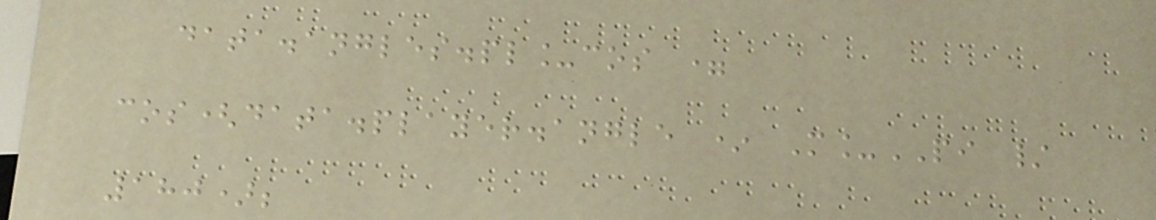data.angles.pl_cos =
cos(data.player.angle * M_PI /
180);
